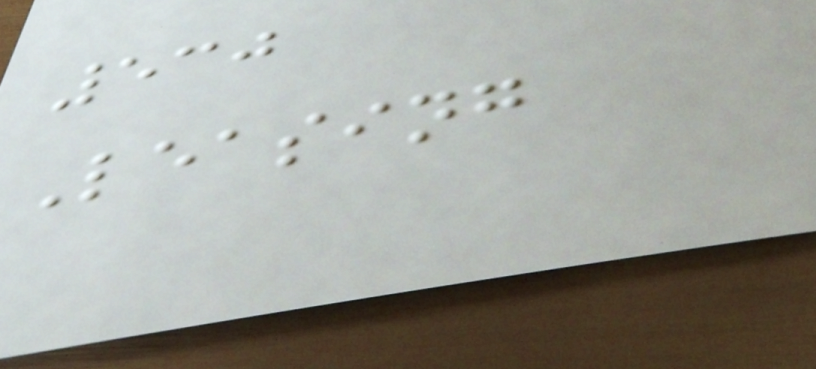530
Leasing
